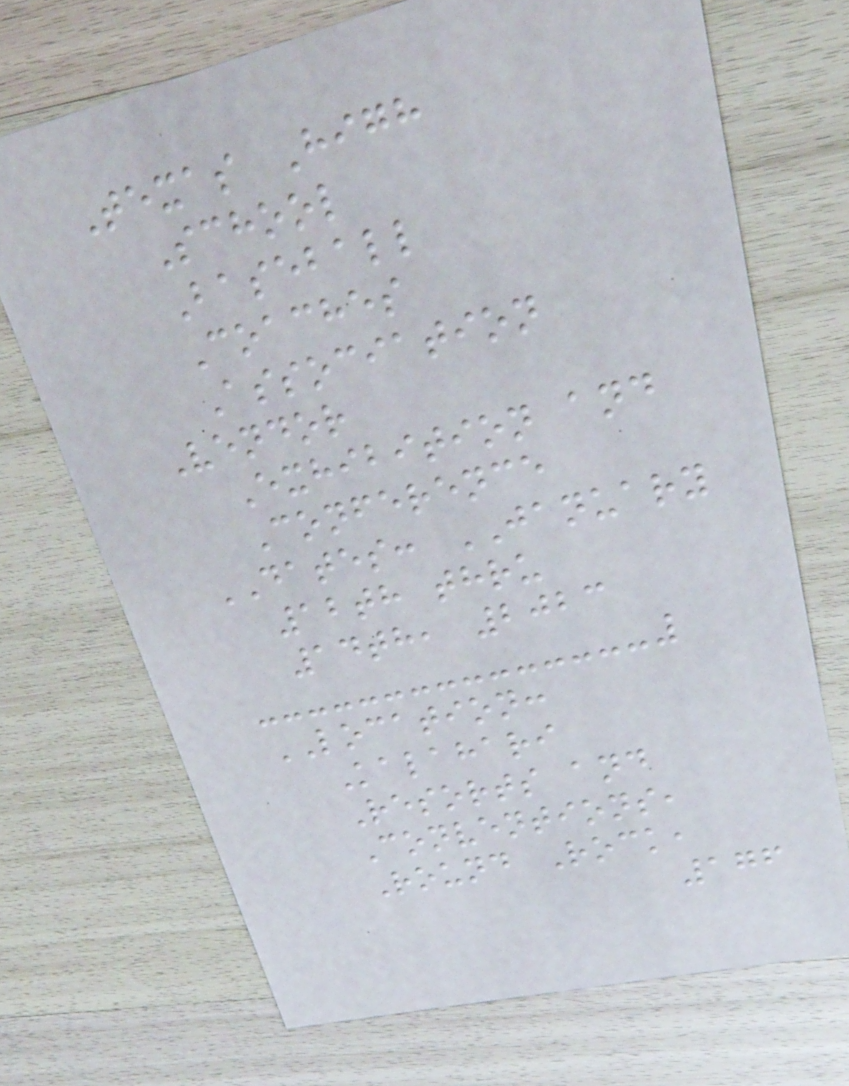Texas High
School
Baseball
Coaches
Association
Vendor
Exhibition and
Conference
DATES: JANUARY
12th thru
14th, 2023
LOCATION:
Kalahari
Resorts and
Conventions,
Round Rock,
176
